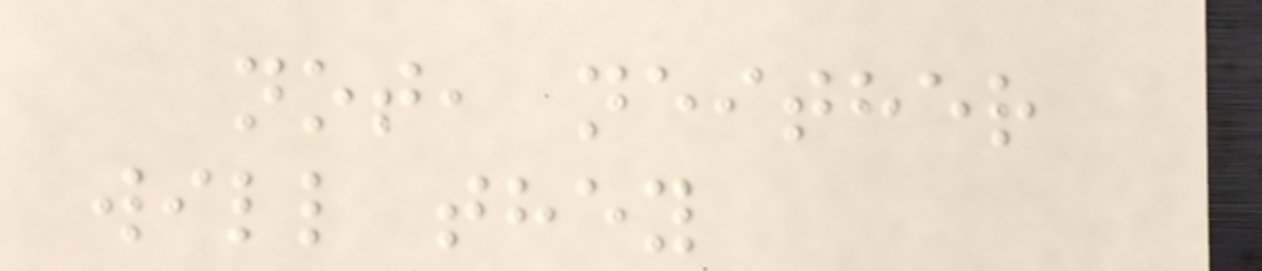not, neither
will they
